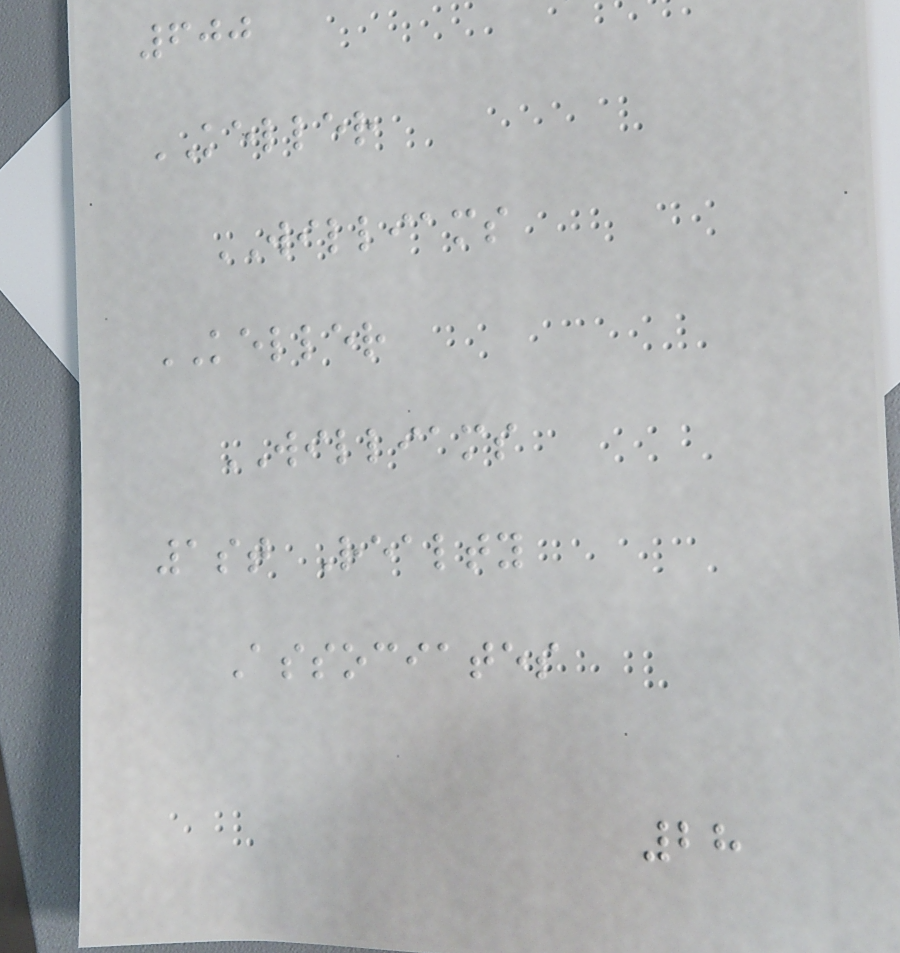600
KELLER
WILLIAMS
KELLER
WILLIAMS
1st Realty
Associates
28
